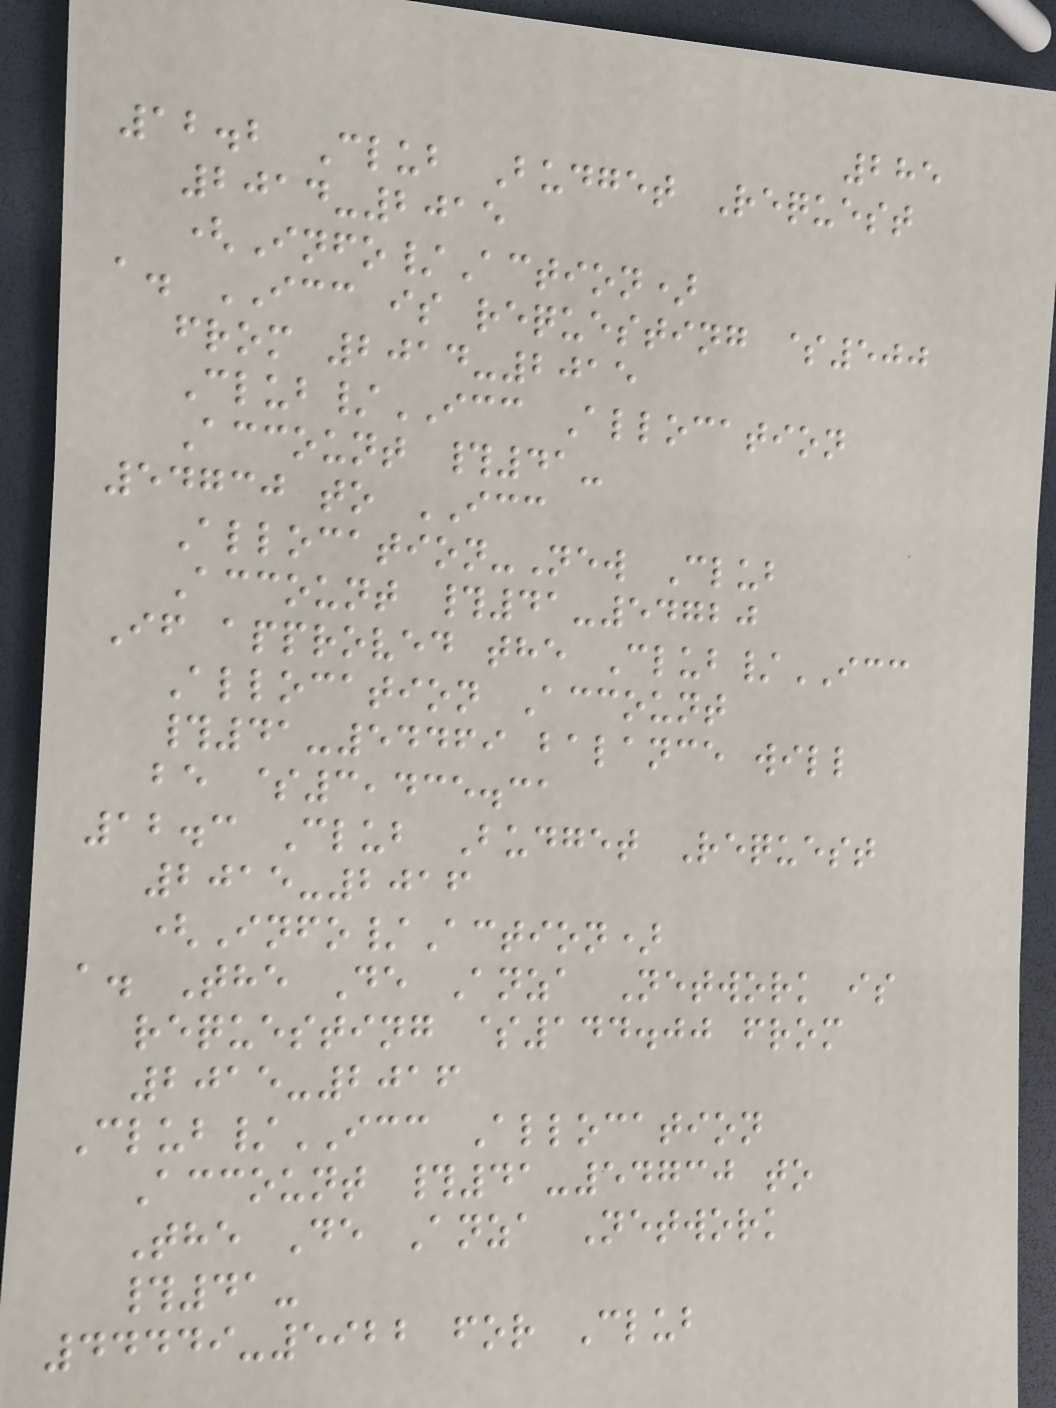285
12.2 Club Budget Request
2014-2015
(Info/Action)
a. ICC is requesting $500
from 2014-2015
Club/ICC Allocation
Account #41-
54730 to ICC
Allocation-New Club
Account #41-54720
If approved the Club/ICC
Allocation Account
#41-54469 balance will
be $3,435.31
12.3 Club Budget Request
2015-2016
(Info/Action)
a. The De Anza Network is
requesting $144.00 from
2015-2016
Club/ICC Allocation
Account #41-54730 to
The De Anza Network
#41-
44449-5922 for Club
